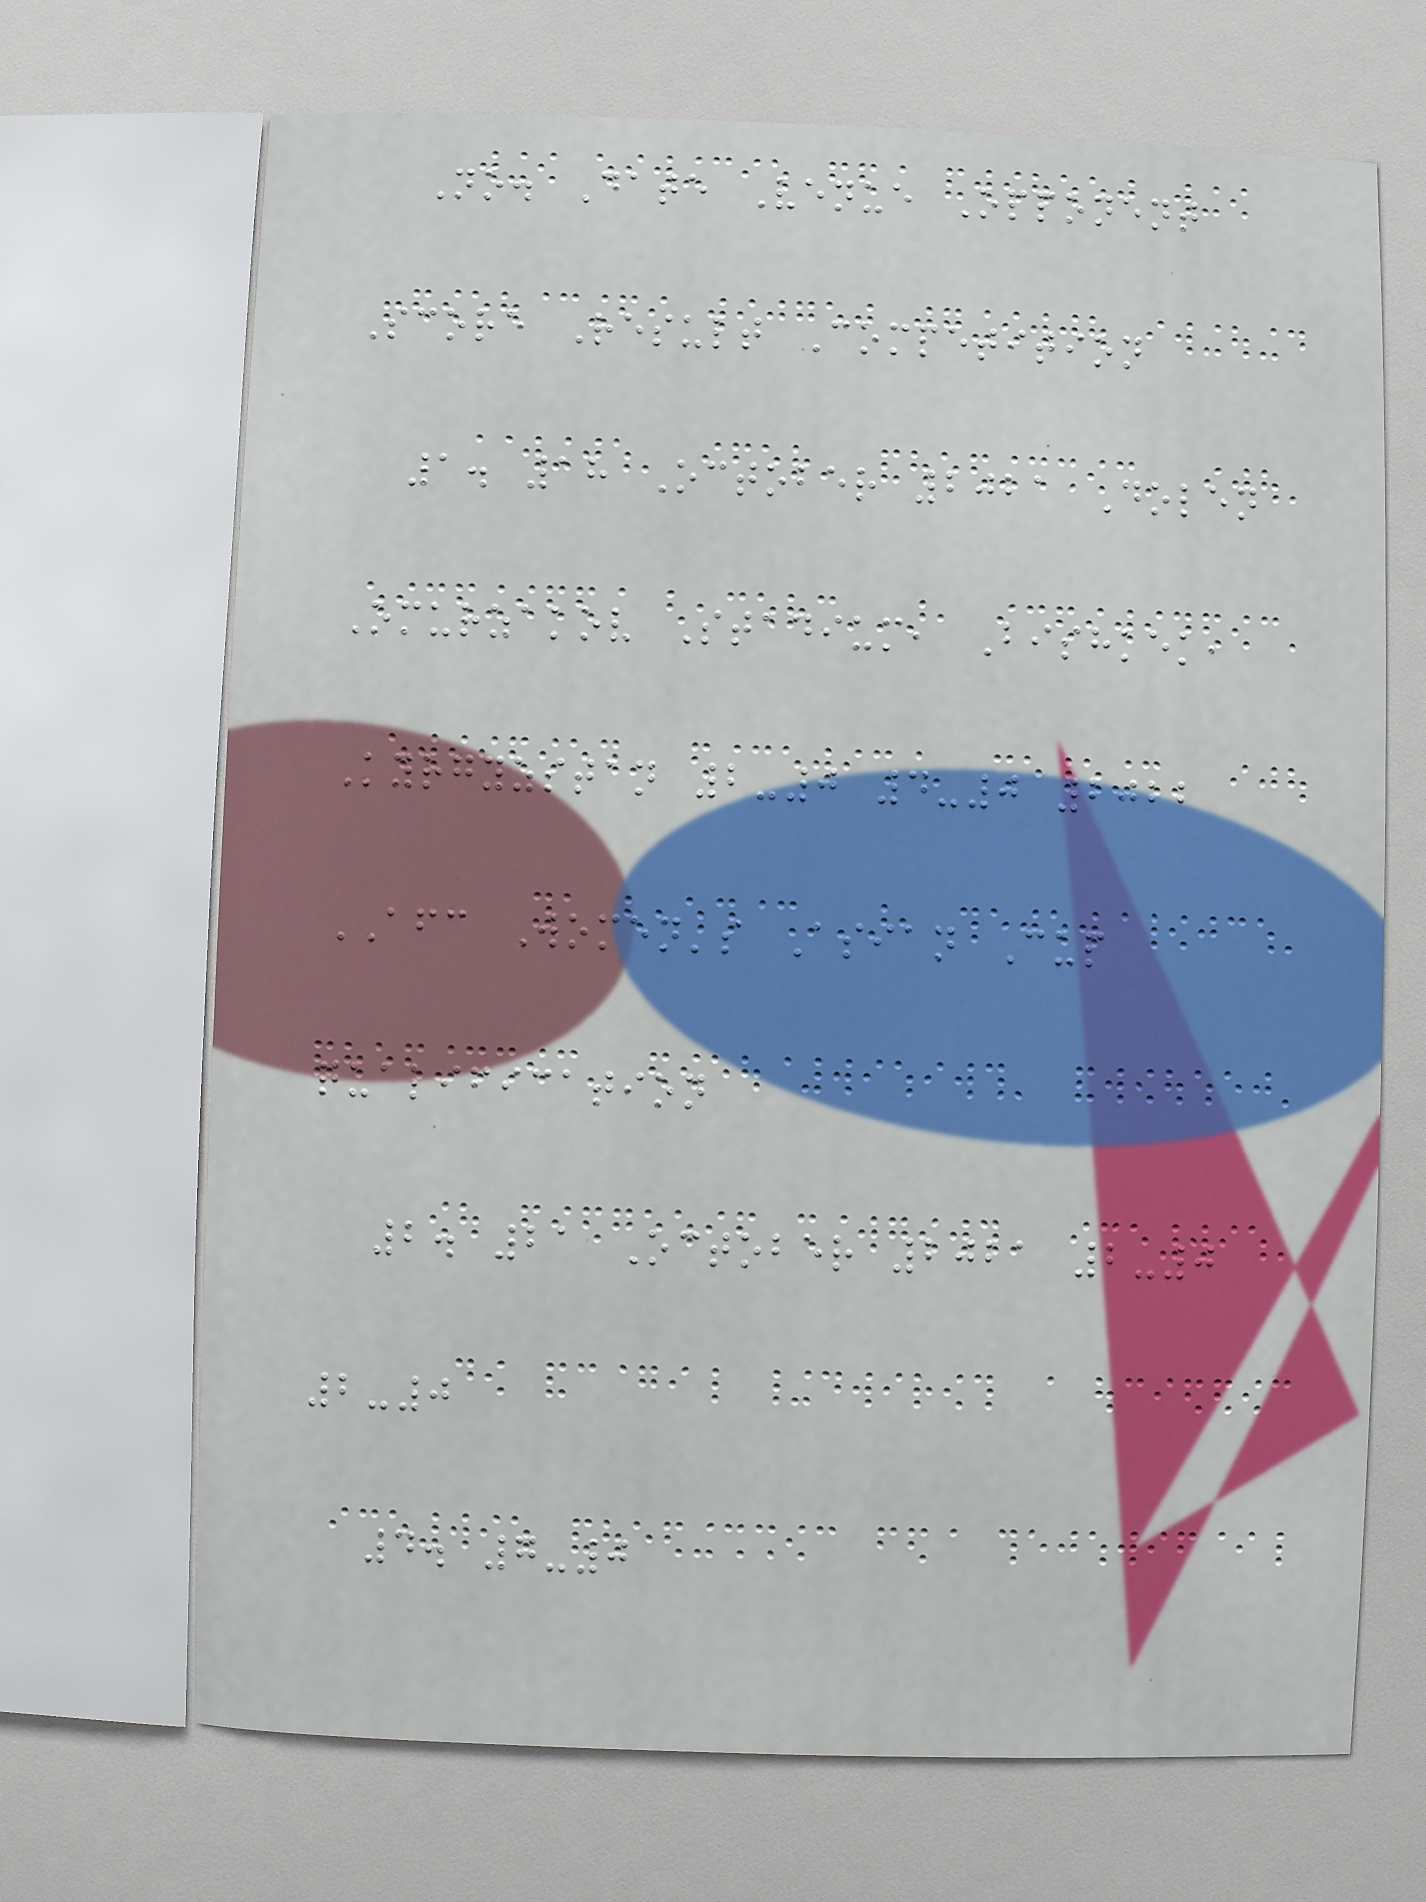No. Date Venue Opponent
Score Result Competition
1. 18 October 2021 Dolen
Omurzakov Stadium, Bishkek,
Kyrgyzstan 2-0 4-0 2022
AFC Women's Asian Cup
qualification
2. 21 October 2021 2-0
2-0
4. 7-0
